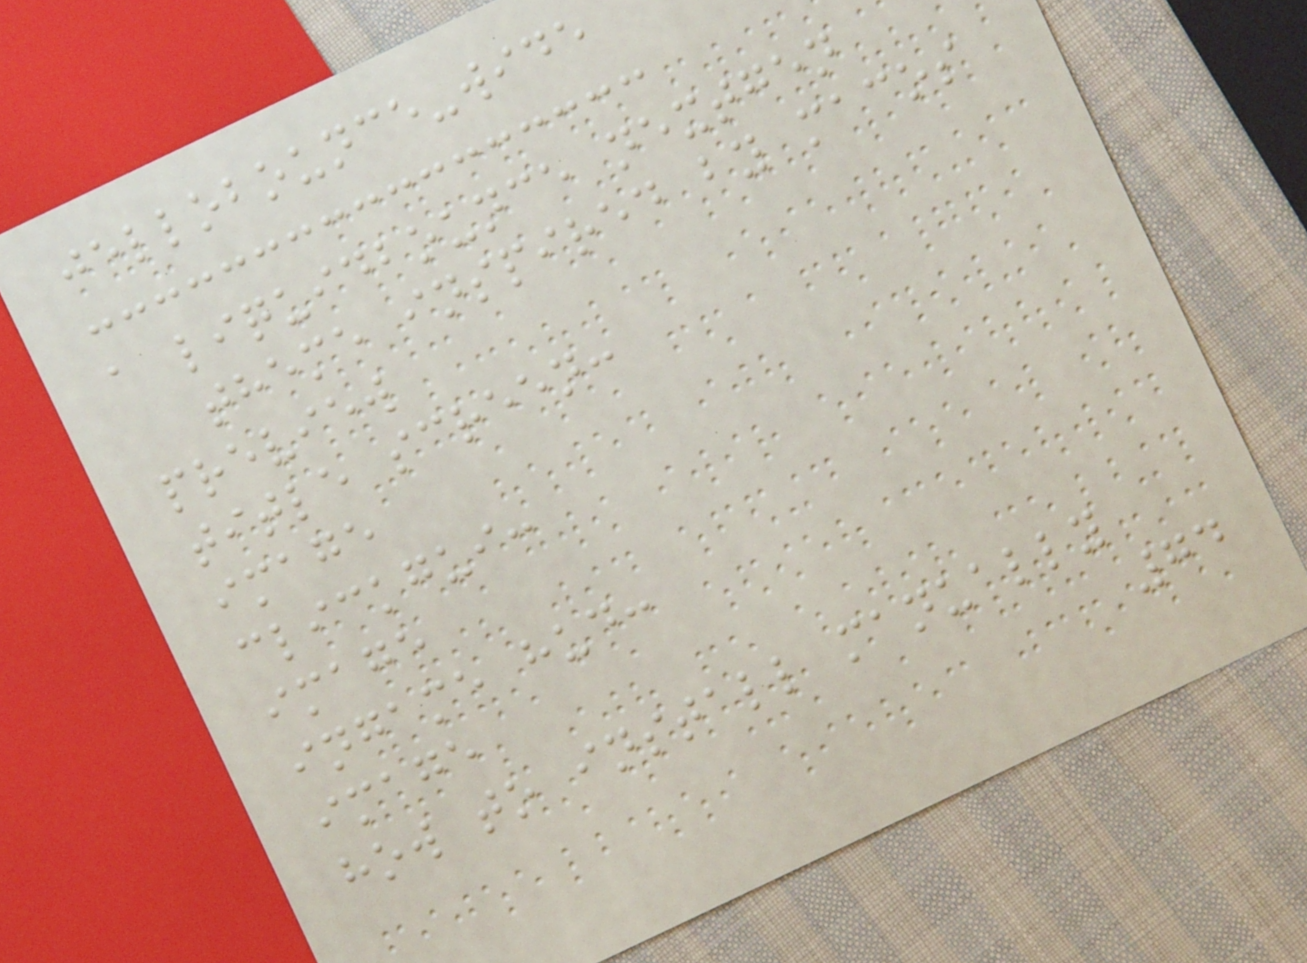jellobounce-wide
a liquidbounce nextgen
theme inspired by macos
preview
title screen:
image
clickgui:
image
ingame hud:
image
how to install manually
74
